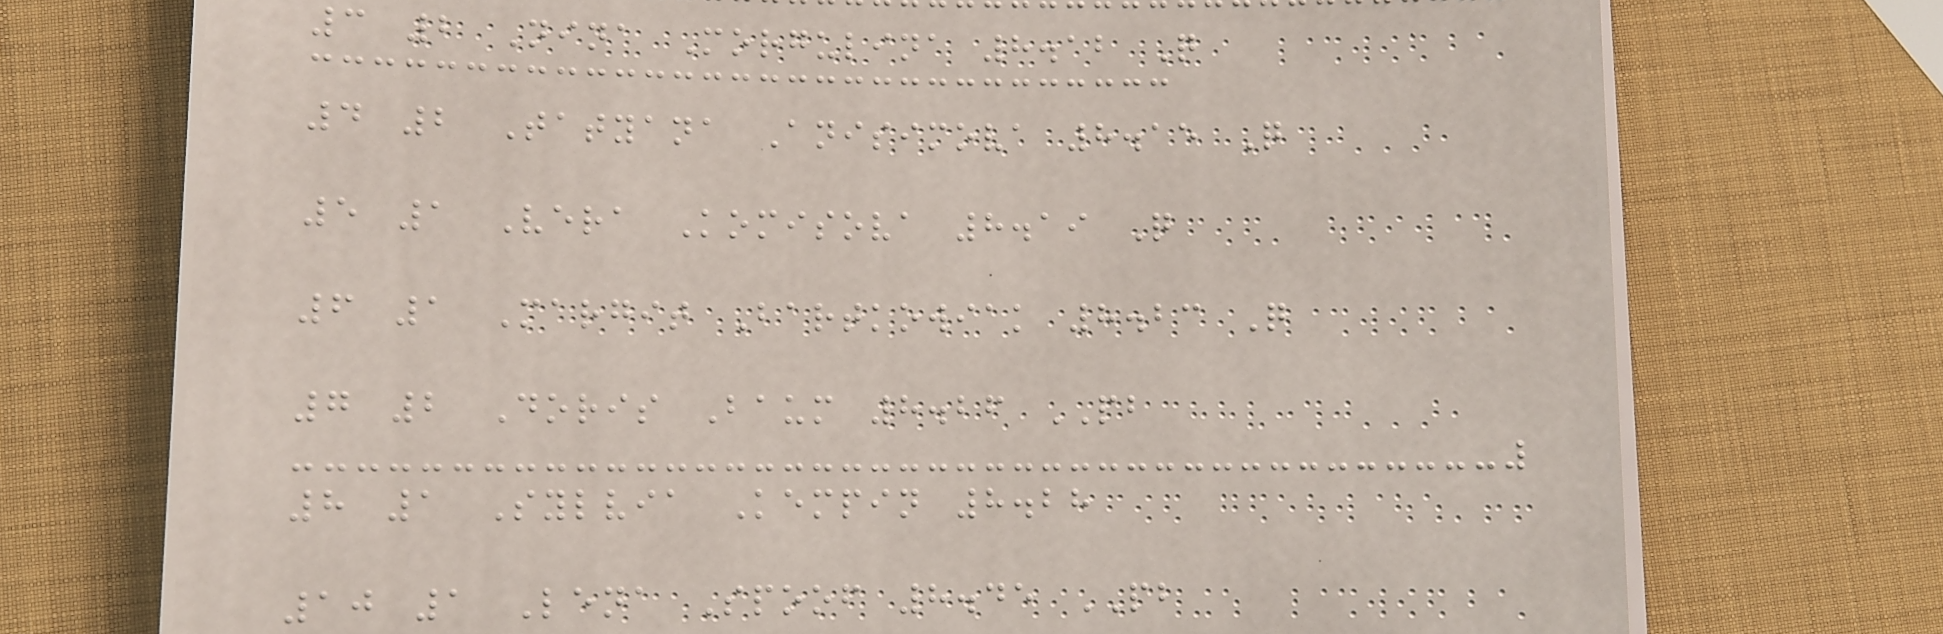3 2 Nina Morgulina 8.12 Q
4 2 Tatyana Anisimova 8.15 Q
5 1 Vera Komisova 8.19 Q
6 1 Margit Bartkowiak 8.23 Q
7 2 Doris Baum 8.26 PB
8 1 Sylvia Kempin 8.28
10 1 Lena Spoof 8.45 PB
